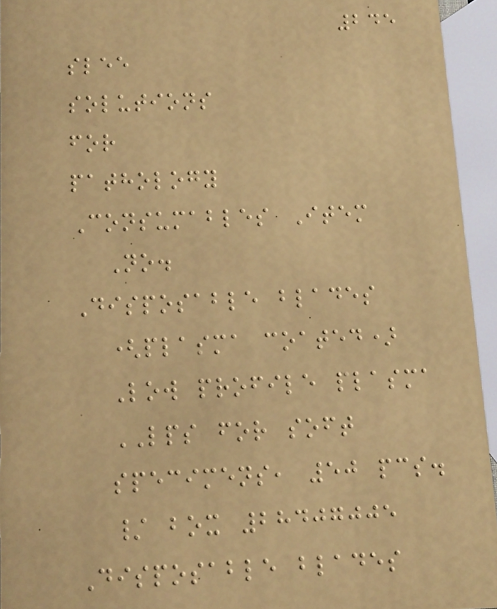245
slee
solutions
for
pathology
Consumables Item
No.
Disposable blades
(plasma coated)
Low profile plasma
LPS for soft
specimens, 50 pcs.
/ box 28407005
Disposable blades
